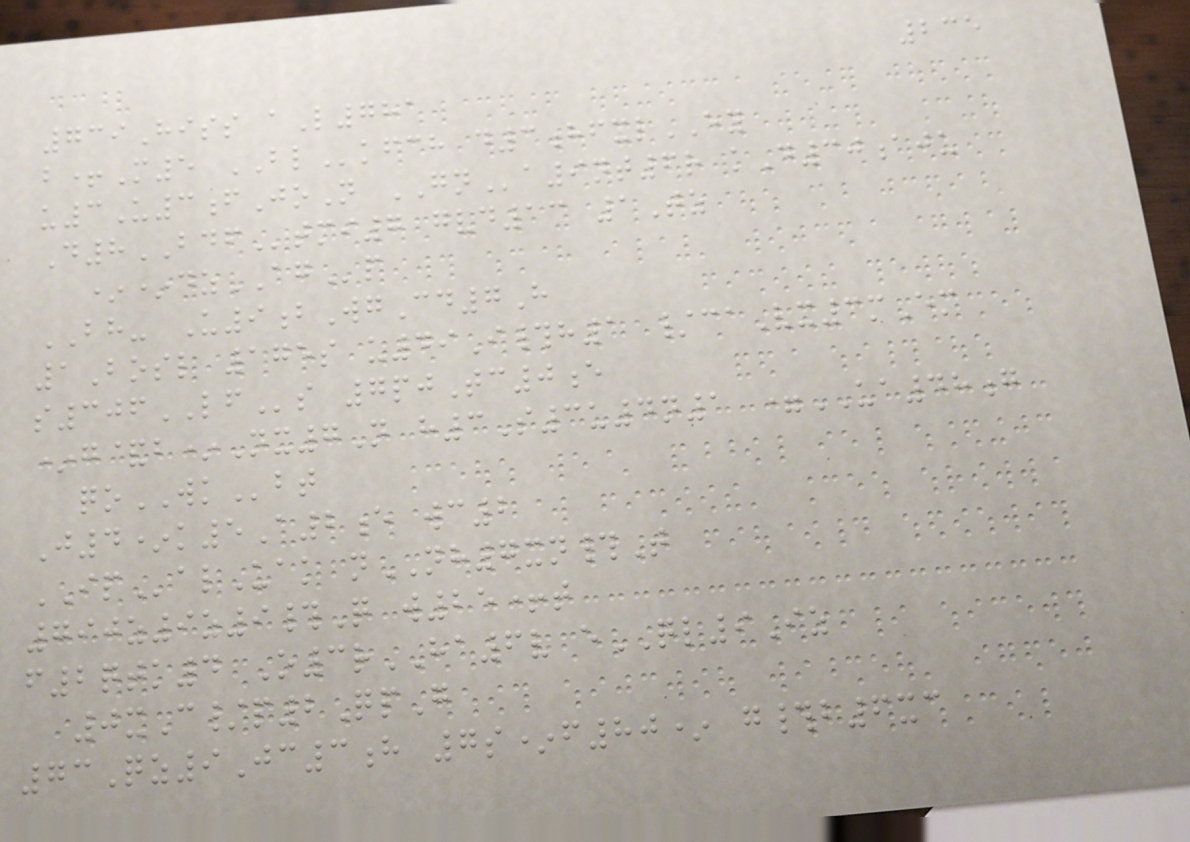235
739Hiss aL781
b+M5 BLkfch d3hfxlEY
u3U3fJoN GNa9nt6r kD30aju
D8BDFtmi7 gvd13 1Tz
**dzAGp
BH- U9bWgCd7H
1Bosl 175s u49I#h1 /caVx3mEm
s306LFs 7pjTc0e
*g&b*Nx7N h3S3u4n1 =UA48g
qoWKbt
J4*k5A2e wc2
IPalUak nNH7xn#T
790z9z9#Q w25+t
f2qtk4 O3rHA6v eQL9Iz
0xC/p2QpG
73Qz9Jc3h 7s*f80* g#b6xc
